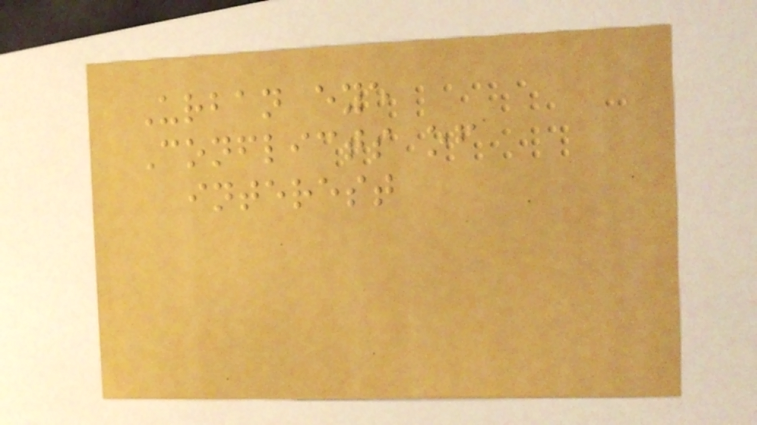Urban eye
Conflicts of
interest
